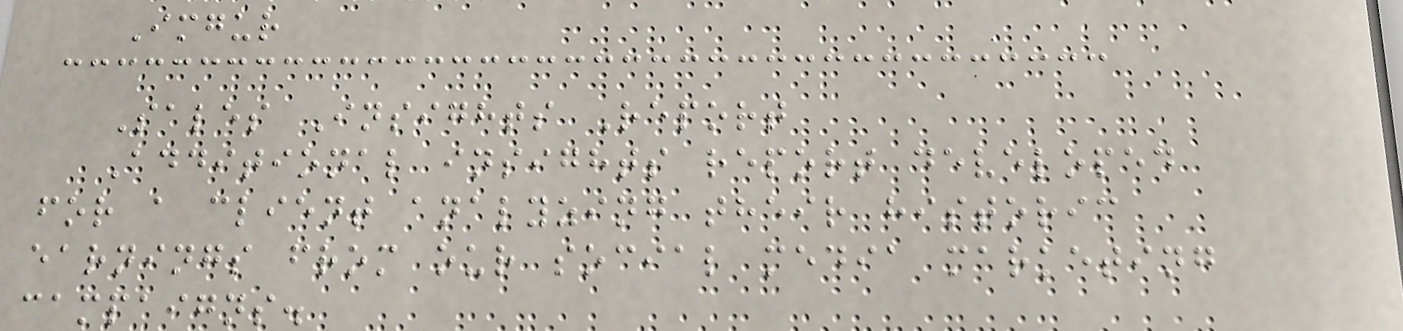Imgur
Sales Insights Report
Additional insights report developed
for a client analyzing their historic
earnings from our social media marketing
campaigns.
